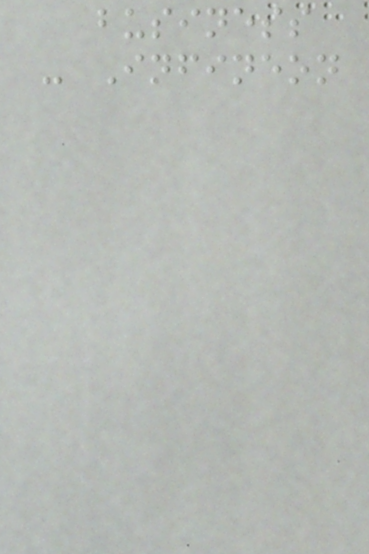business
- Infineon
